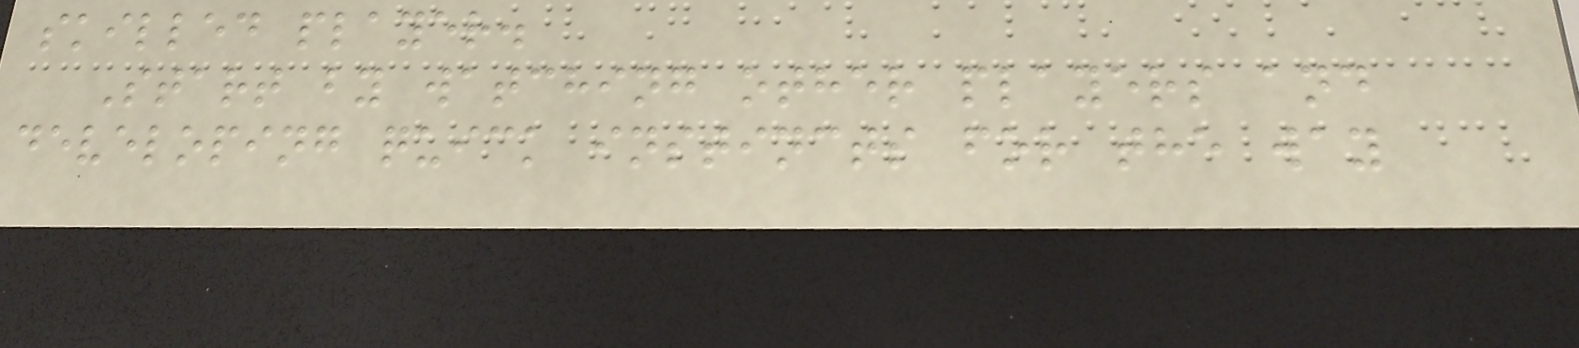skilled player.
Start by watching other players and
developing quick instincts for the way
